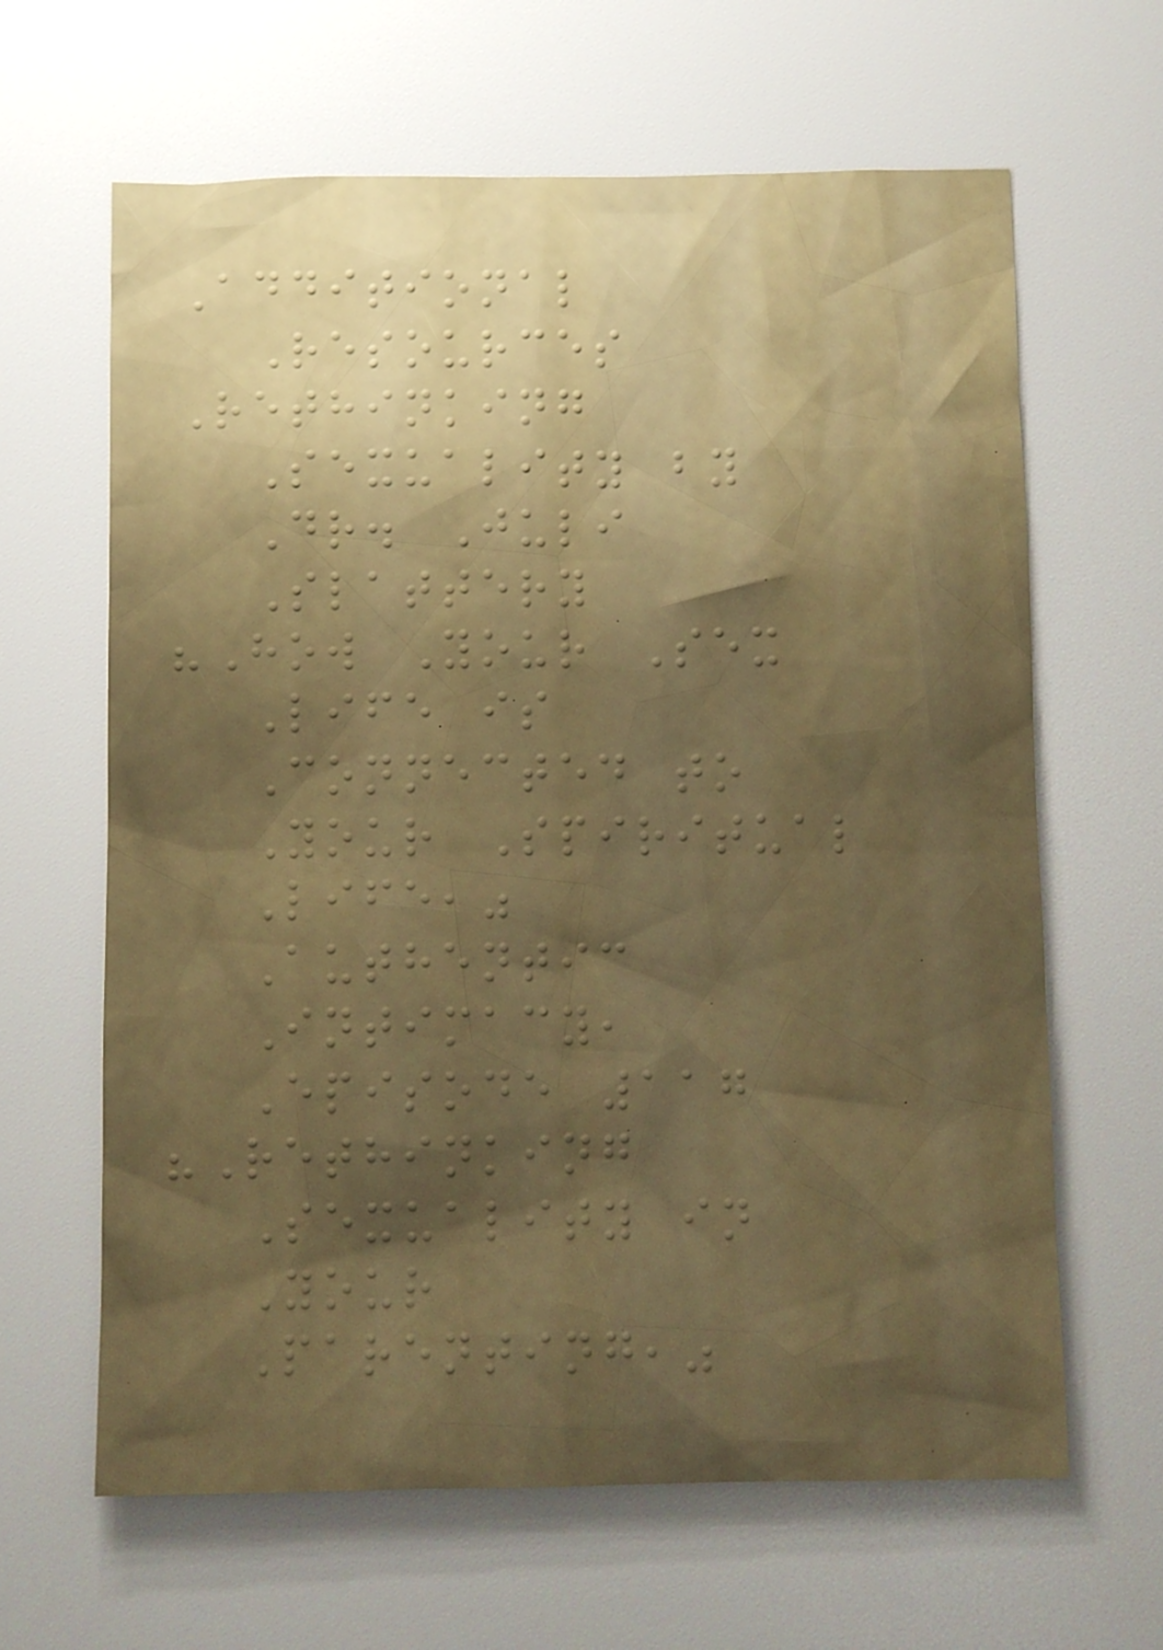Additional
Resources
Rethinking
Sexuality by
Dr. Juli
Slattery
"How Your Sex
Life is
Connected to
Your Spiritual
Life,"
Authentic
Intimacy,
Episode 117
"Rethinking
Sexuality in
Your
Parenting,"
